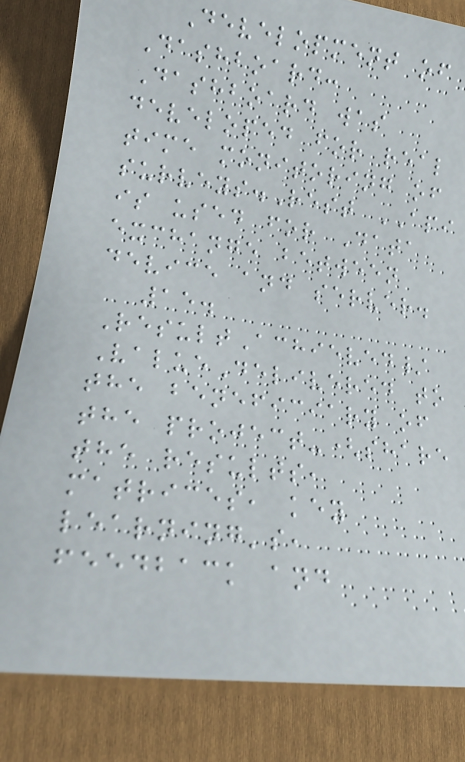Development of
Dashboard:
Dashboard was
developed for real
time monitoring of
surveys.Rest API
is used for Data
exchange between
device and server.
15.
ResultAchieved/
ValueDelivered to
the beneficiary of
the project-(share
the results,
matrices, key
learning's,
feedback and
